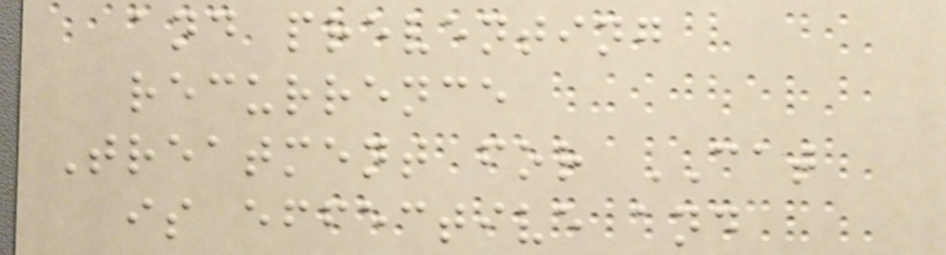and preventing
recurrence
Treatment for CAT
is effective and
